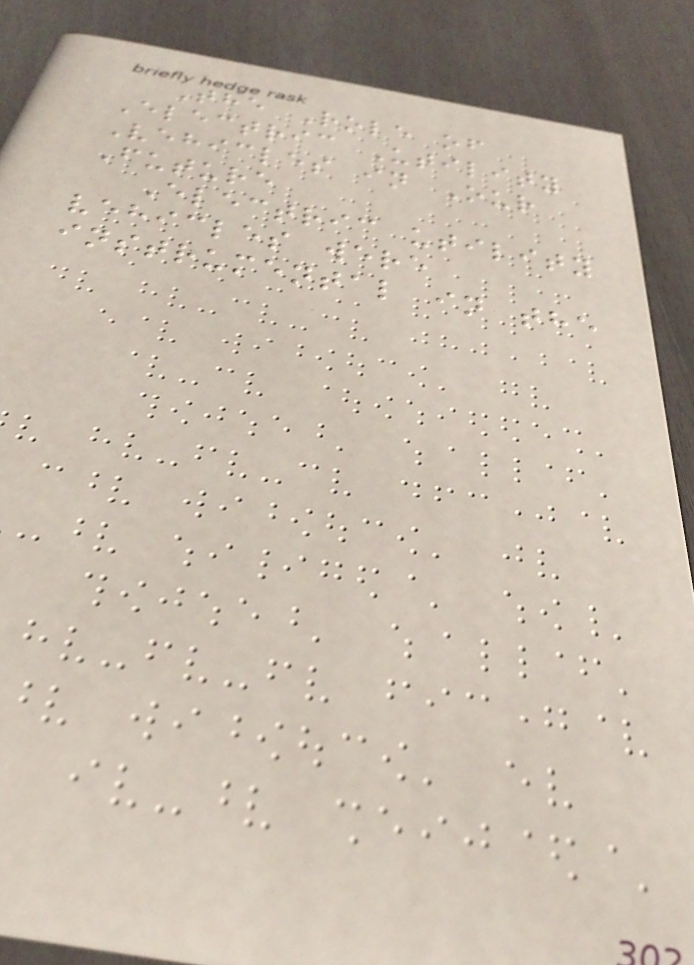The Role of
Electric Utility
Vehicles in Our
Future
Electric utility
vehicles were
instrumental in the
